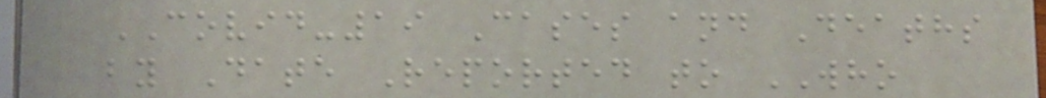COVID-19 Cases and Deaths
by Date Reported to WHO
